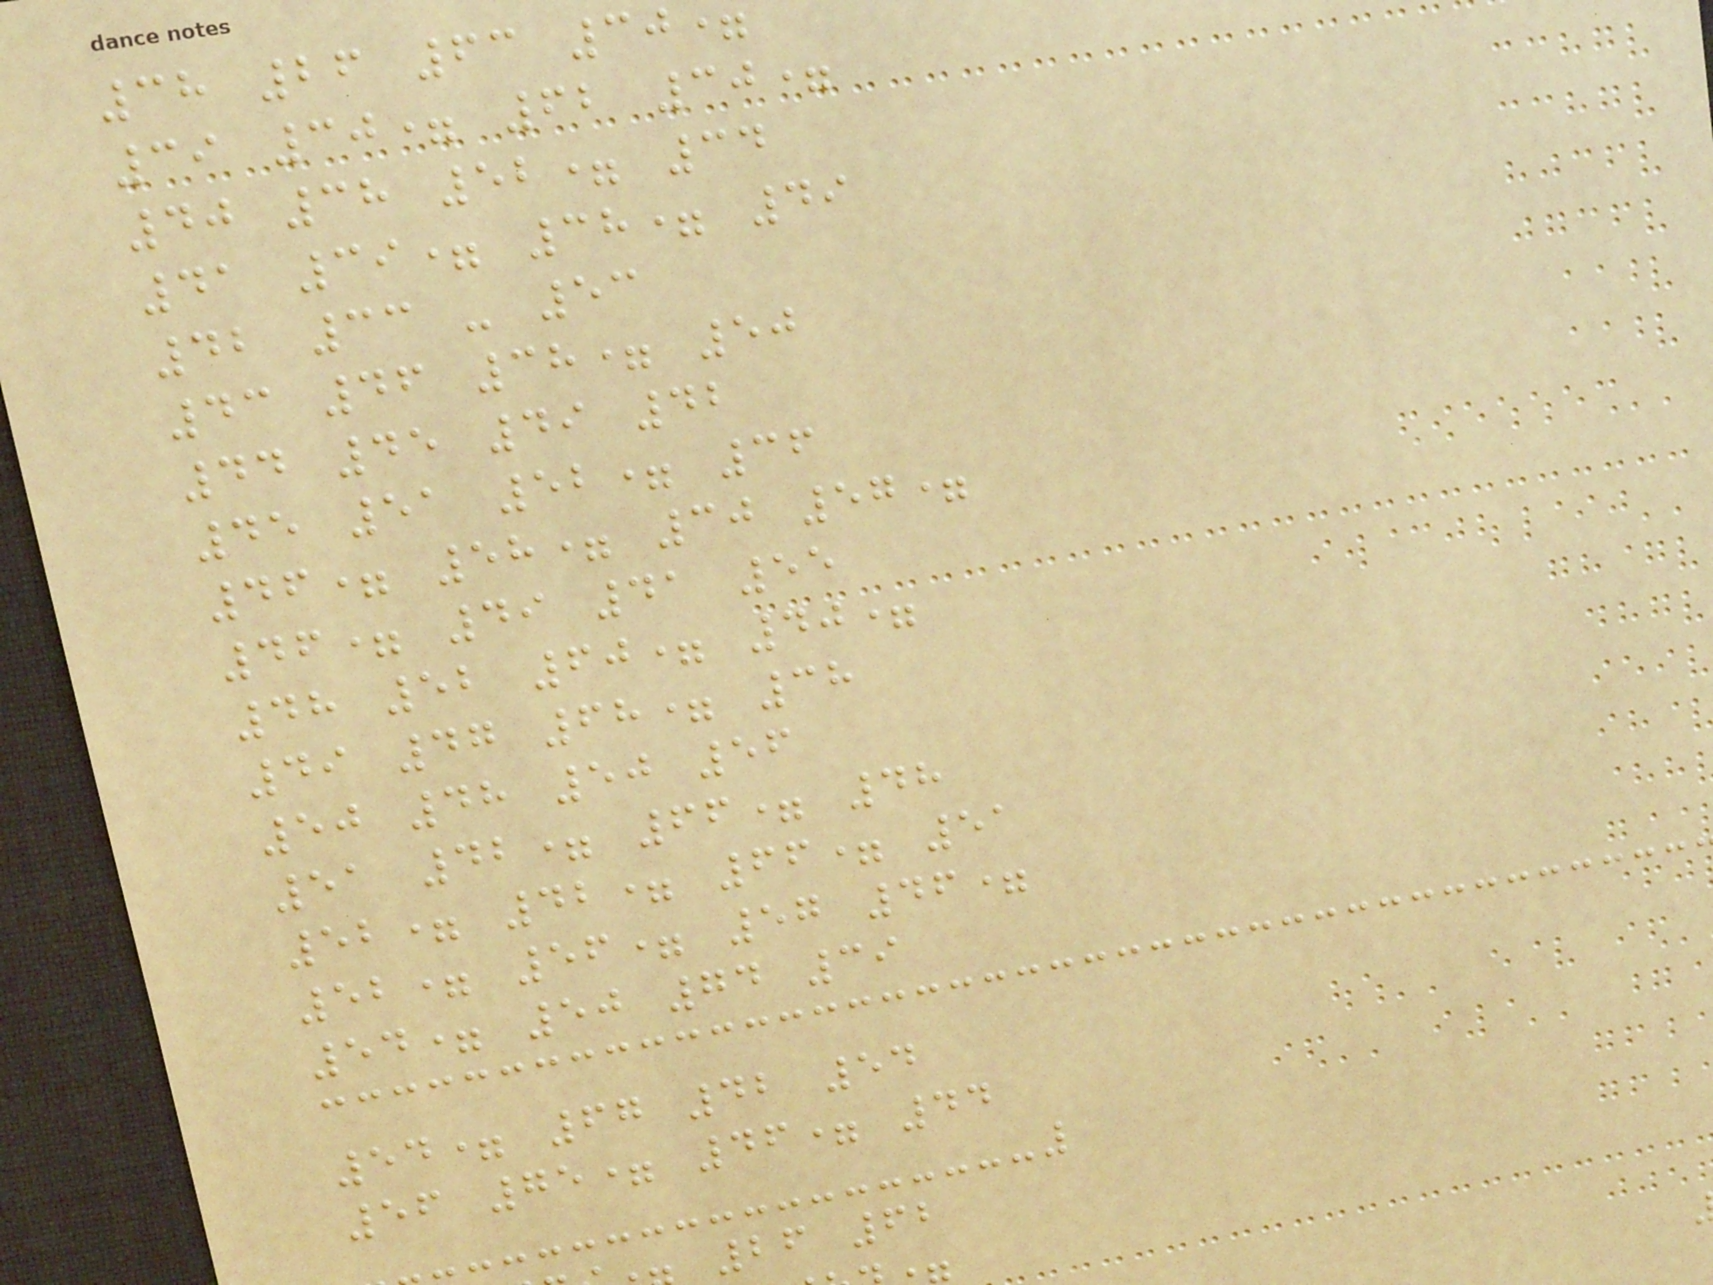38 26 63 30
39 30= 62 30=
40 38 52= 34
41 39= 38= 49
42 33 - 53
43 46 38= 50
44 45 49 42
45 51 52= 36
46= 58= 30 57=
46= 49 41 55
48 52 60= 40=
49 47 68= 38
50 48 50 56
51 42= 66= 48
52= 42= 66= 51
52= 56= 57 46=
54= 50 74 39
54= 67 42 54
56 75= 46= 44
26 62
